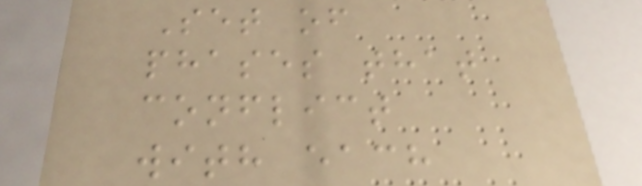Set of
phases that
conflict
with each
